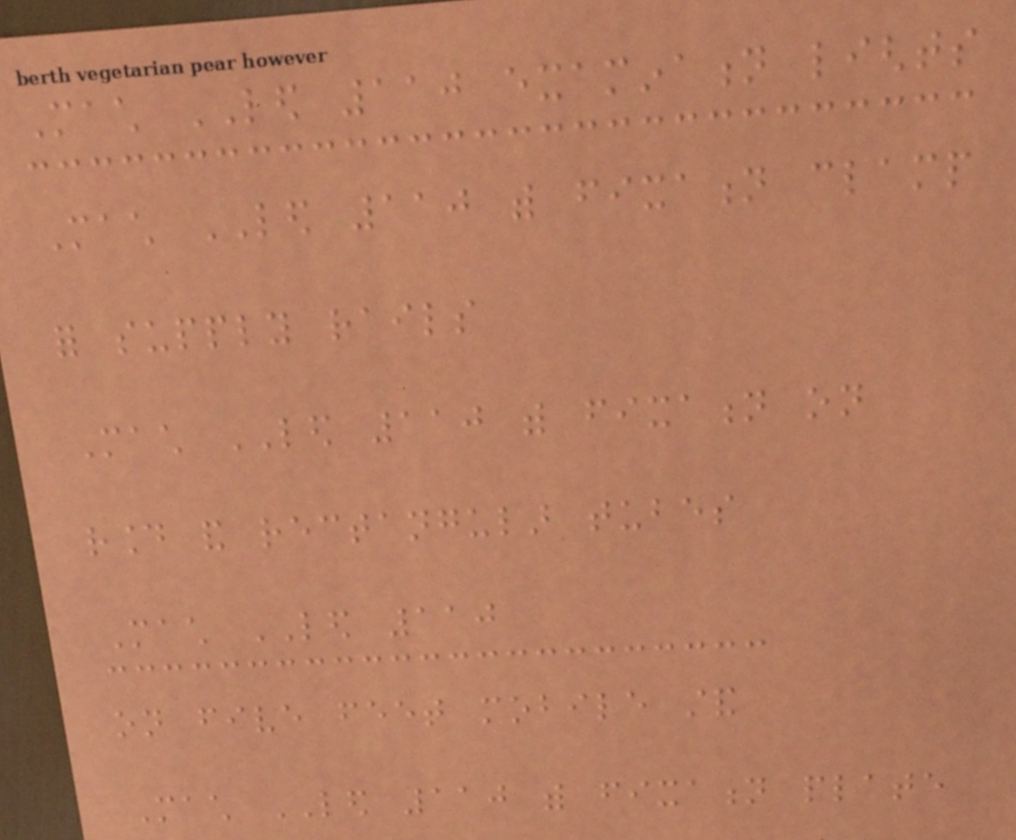Mach LED 110 examination lights
Mach LED 110 with fixation clamp
for supply rails
Mach LED 110 with fixation on
round and rectangular tubes
Mach LED 110
on five feet mobile stand
Mach LED 110 with fixation plate
